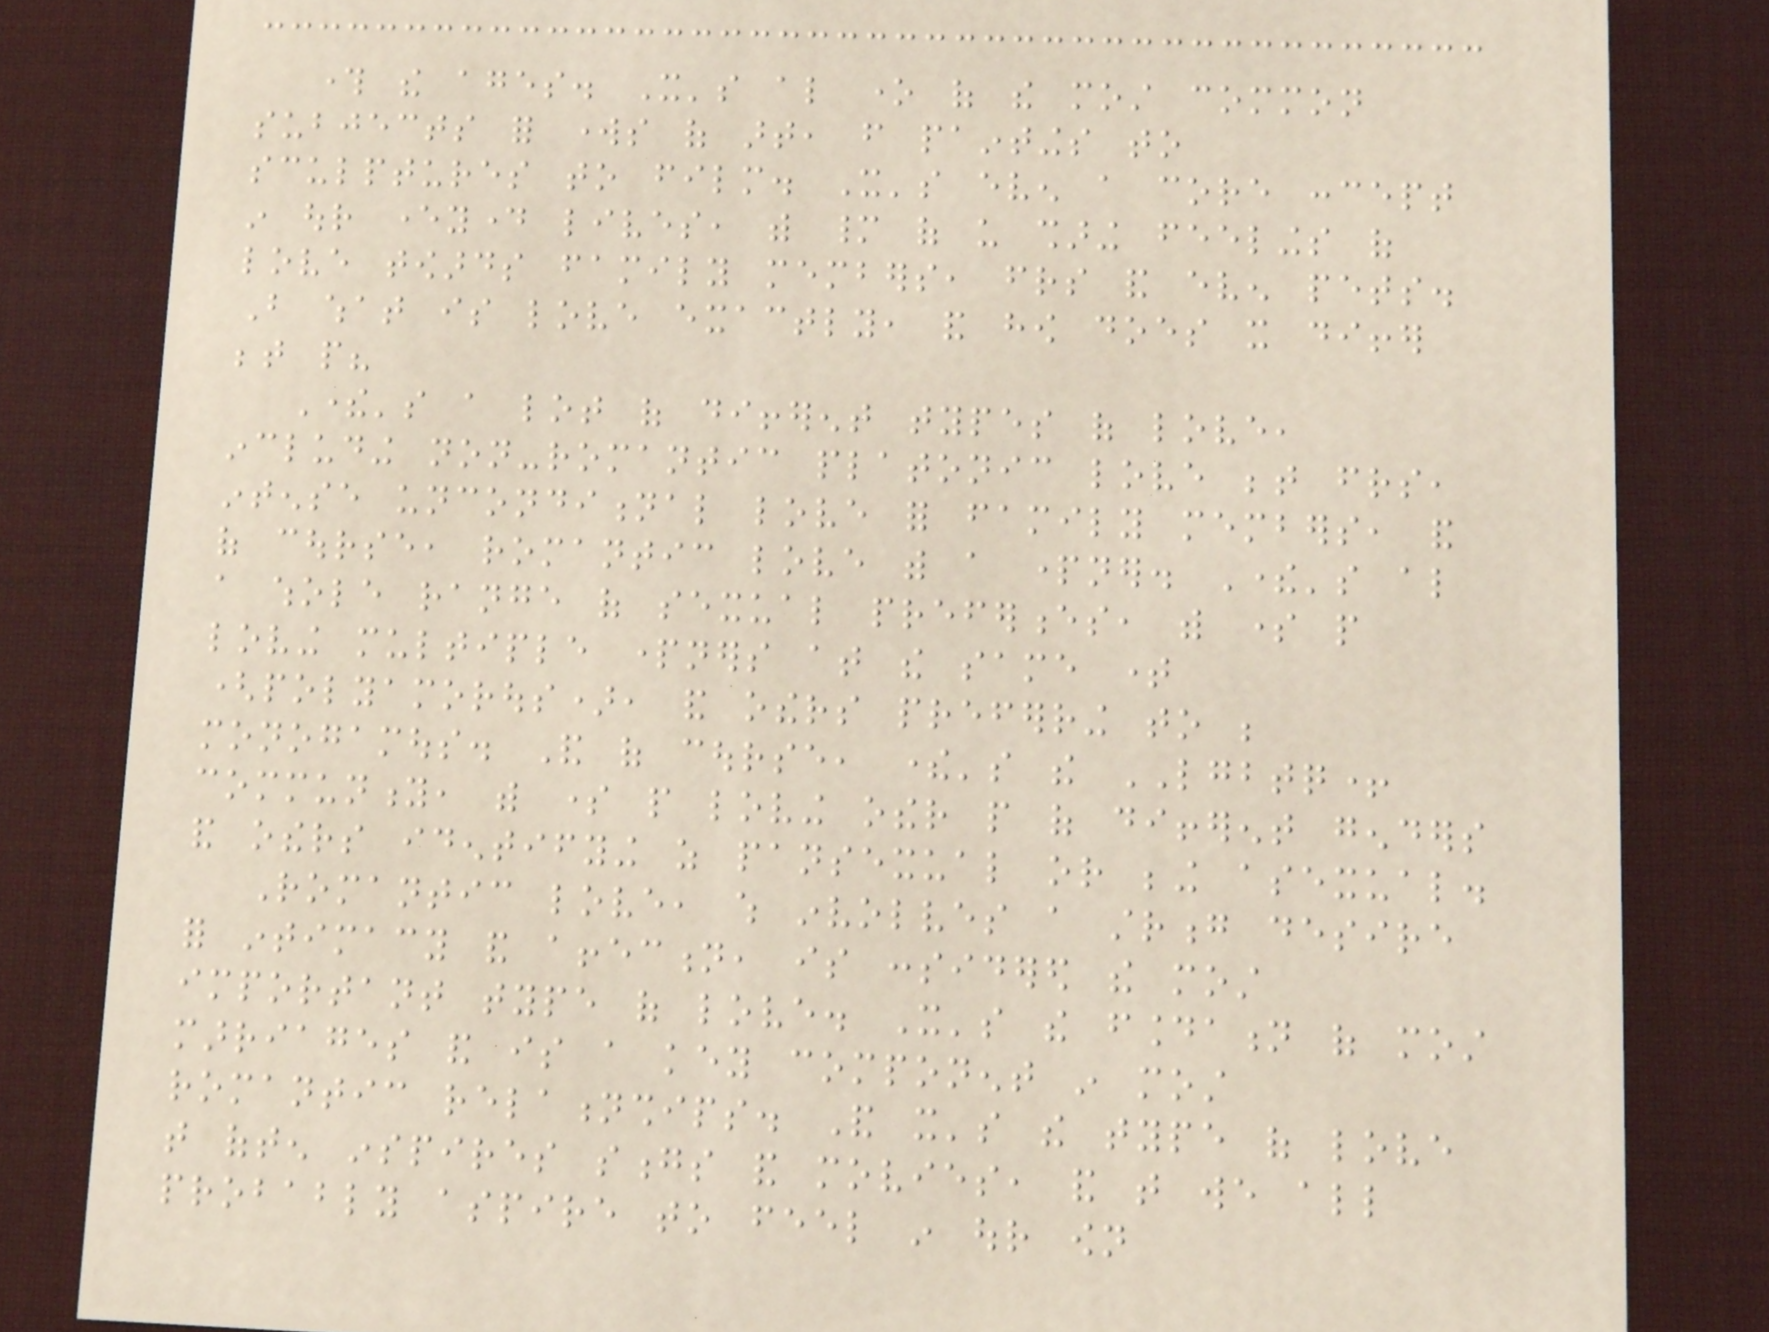through the ages. It's also one of the most common
subjects for works of art, from paintings to
sculptures to film. It's even a core concept
in our everyday lives, with many of us sharing feelings of
love towards family members, friends and even pets.
But what is love exactly, and how does it differ
between people?
There's a lot of different types of love,
including non-romantic platonic love between friends,
intense unconditional love for family members, and
of course, romantic love with a partner. There's also
a whole range of sexual preferences, with some people
loving multiple partners at the same time
(polyamorous), and others preferring to be
monogamous. And of course, there's the LGBTQ+
community, with some people loving other people of different genders
and others identifying as pansexual or being asexual.
Romantic love, which involves a strong desire
for intimacy and affection, is considered the most
important type of love. It's the foundation of most
marriages and is a key component in most
romantic relationships. And it's the type of love
that often inspires songs and movies, and that we all
probably aspire to feel in our own
